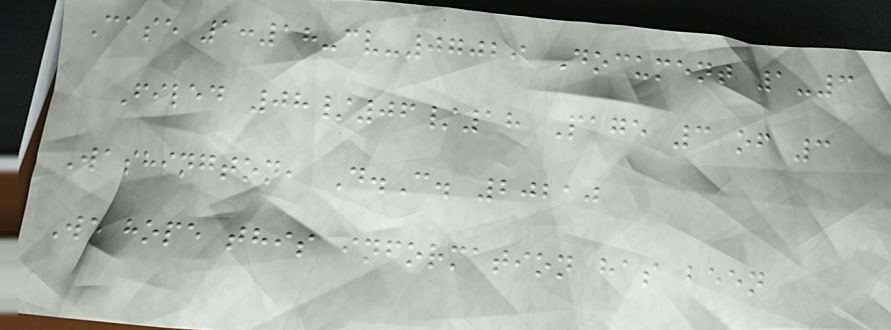Case 1:18-cv-07029 Document 1-3
Filed 08/06/18 Page 3 of 3
Washington, D.C. 20210
We hope this information has been
